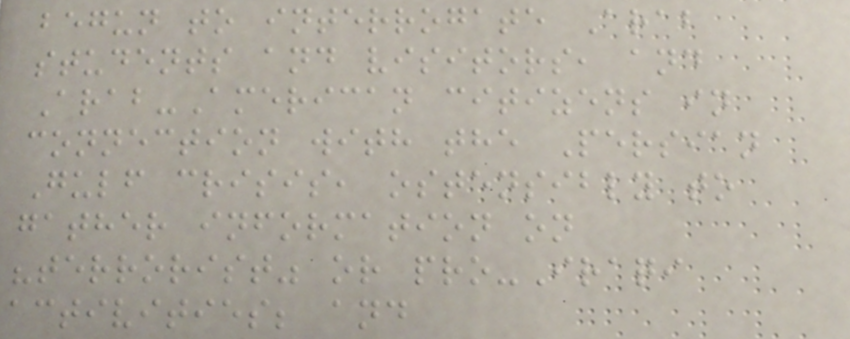begun to interrogate Arab
students and visitors, and
Arab-American citizens in
connection with the Persian
Gulf crisis, ostensibly to
gather information on
"terrorist" or pro-Iraqi
activities; and
